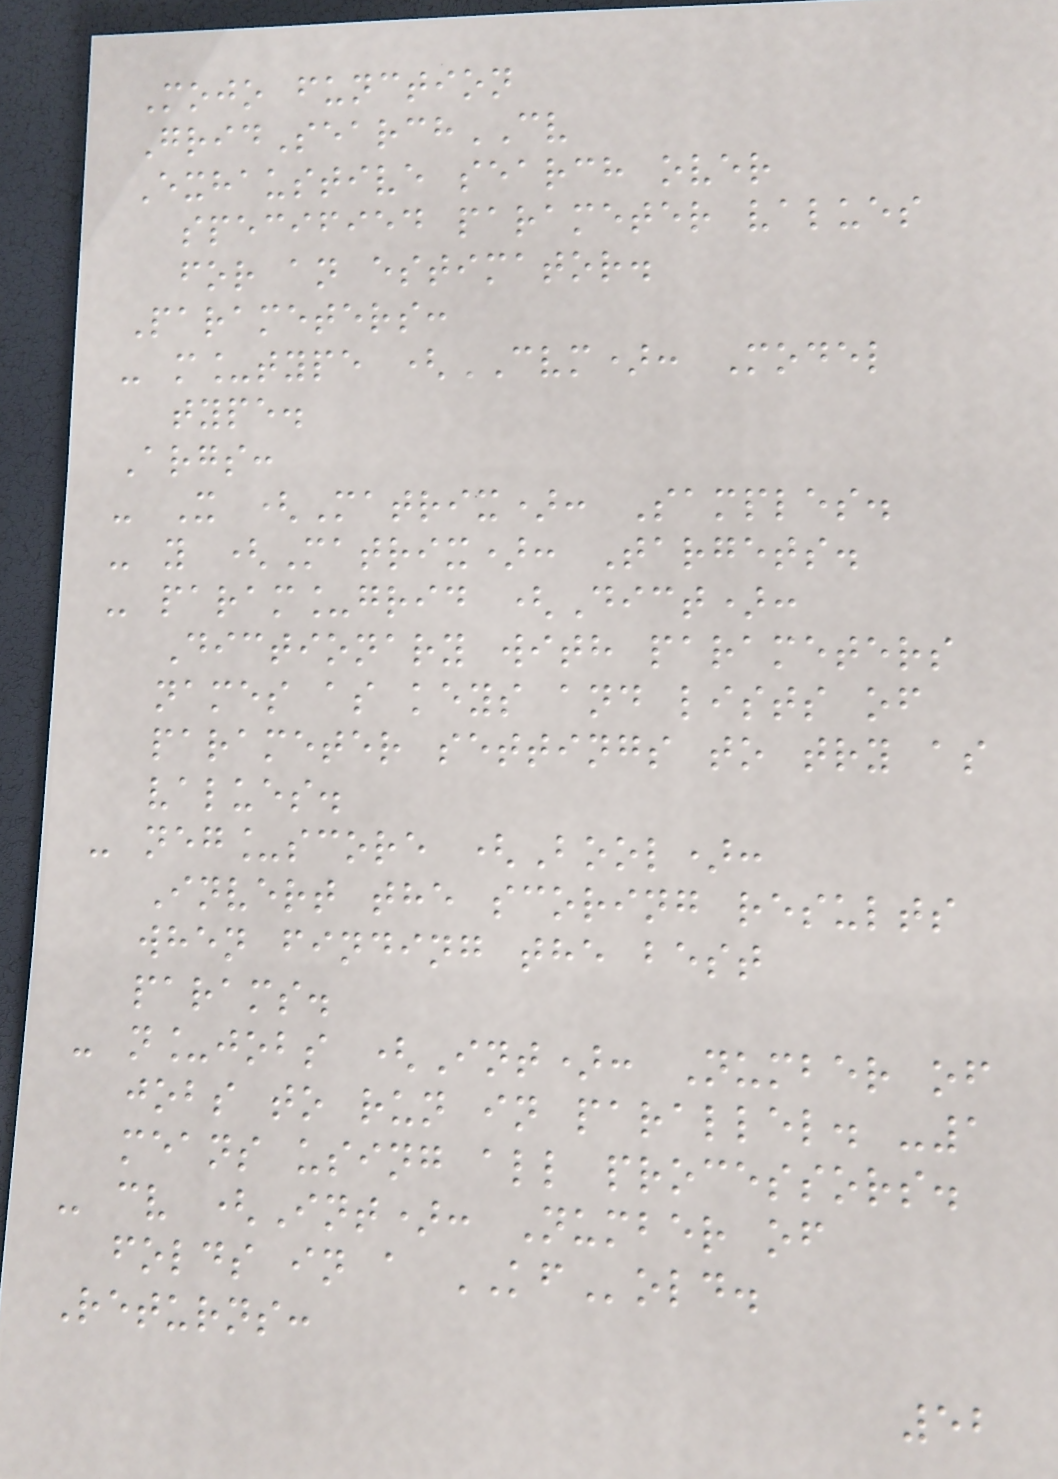Mojo function
GridSearchCV
Exhaustive search over
specified parameter values
for an estimator.
Parameters:
- m_type (CVM): Model
type.
Args:
- X (Matrix): Samples.
- y (Matrix): Targets.
- param_grid (Dict):
Dictionary with parameters
names as keys and lists of
parameter settings to try as
values.
- neg_score (Bool):
Invert the scoring results
when finding the best
params.
- n_jobs (Int): Number of
jobs to run in parallel. -1
means using all processors.
- cv (Int): Number of
folds in a KFold.
Returns:
52
